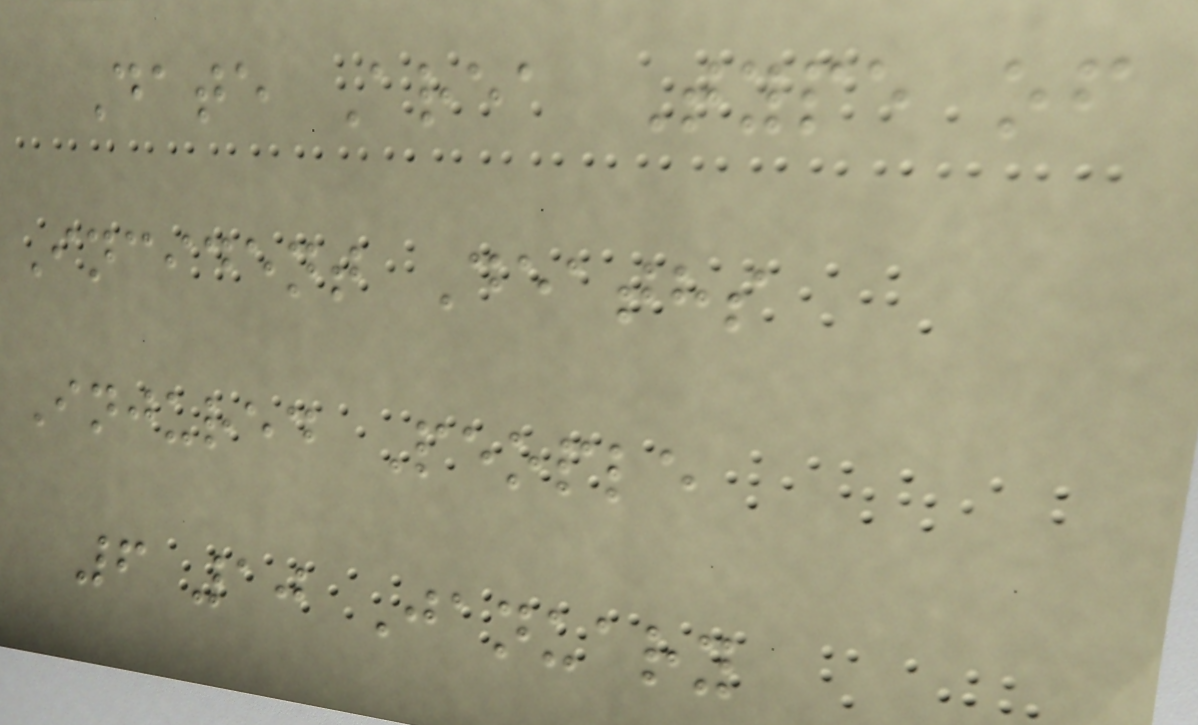Date Area Type of
Incident Deaths
Injured People
6 10 January
